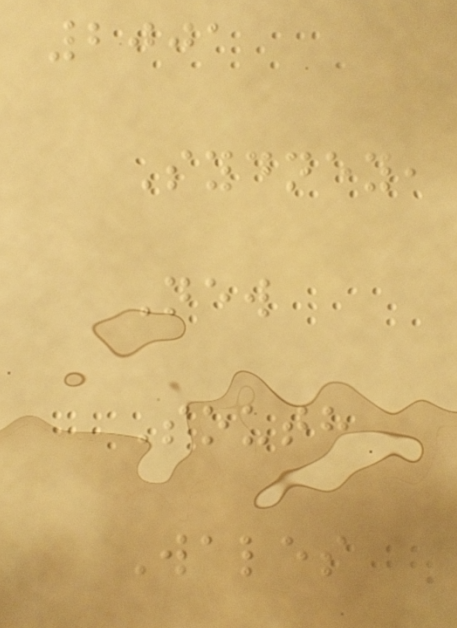2001
Sydney,
New
South
Wales
